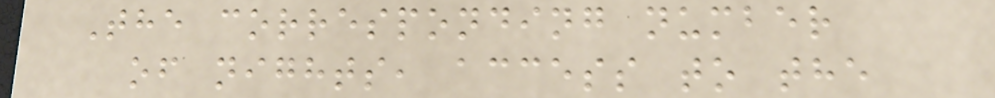The corresponding number
of nights, access to the
